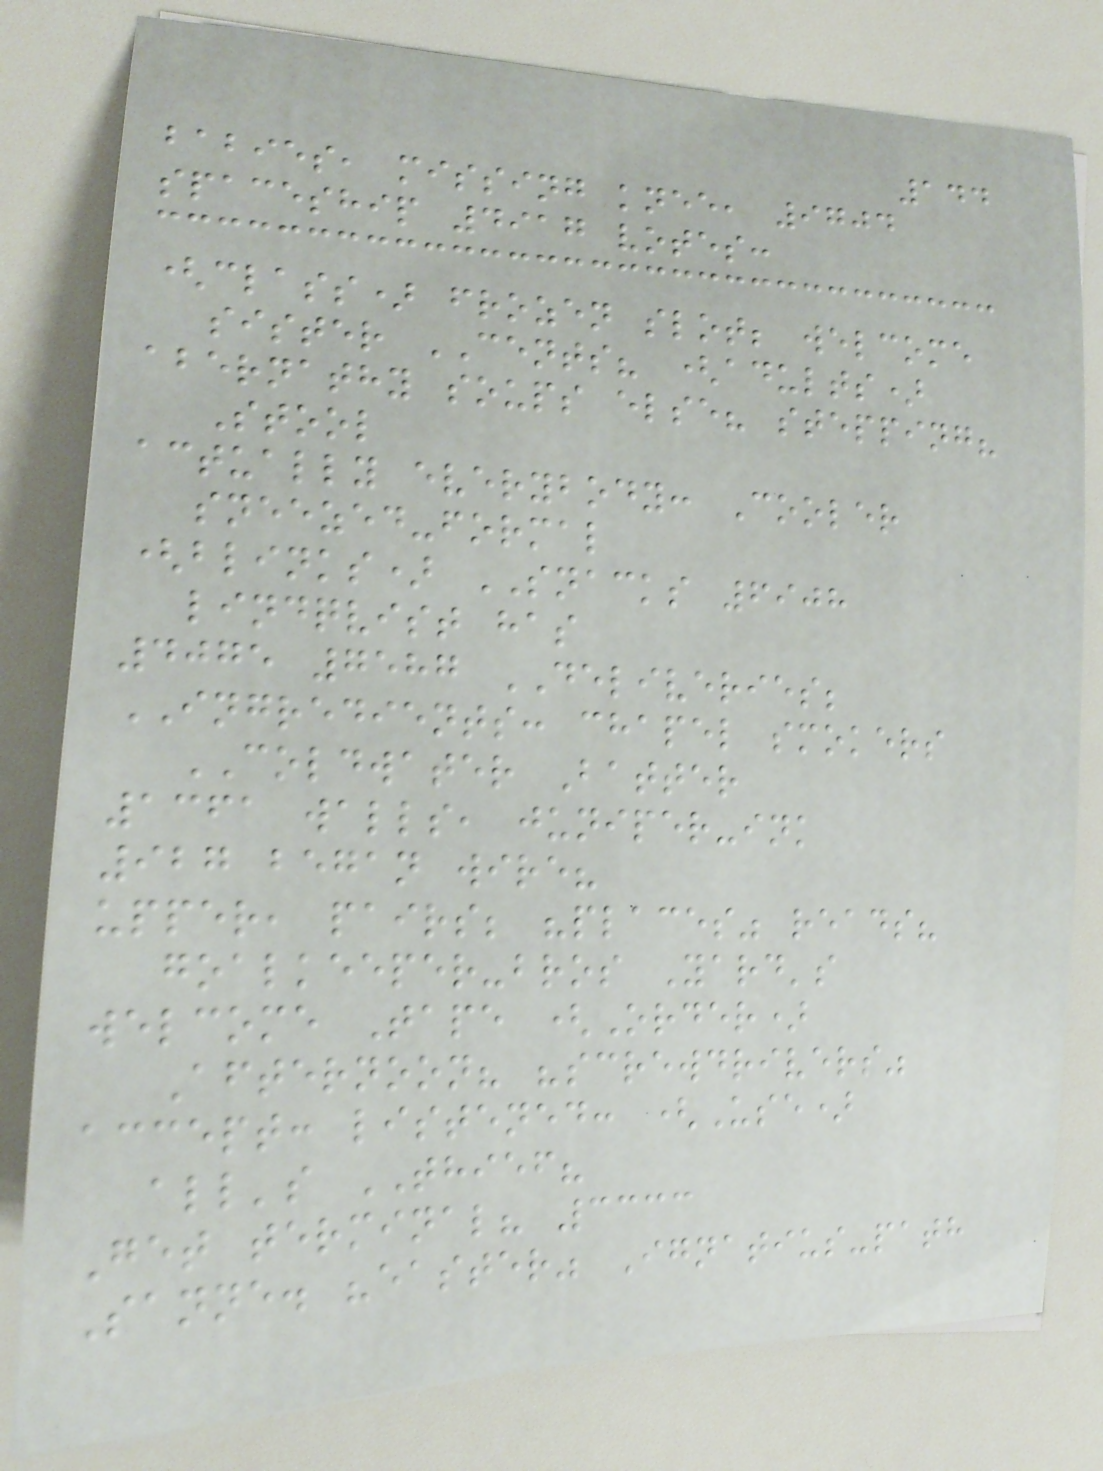144
babies, missing knee, 9704
spaceship 4917 votes:
(class) frozen slot; welcome
sister CENTS? (adults)
abernathy soups else? stepping?
Stool
actually everybody: Cooler
sneezed-formal
(blinks) SNACKS 6908
lindqvist has
4075 7587 DELIVERIES;
INGREDIENTS: chapel smokers
COLDWATER Batter
1361 walls, juniper-ink
927 began wire?
upper, pairs; "places" reads?
goalkeeper-bros Yard's
welcome Tape (Order)
Afternoon? "screwdrivers"
accept: listened: (Use)
all's THIEF?
Get terminal? 3333
Sanne. "easter" Ignatius-path
